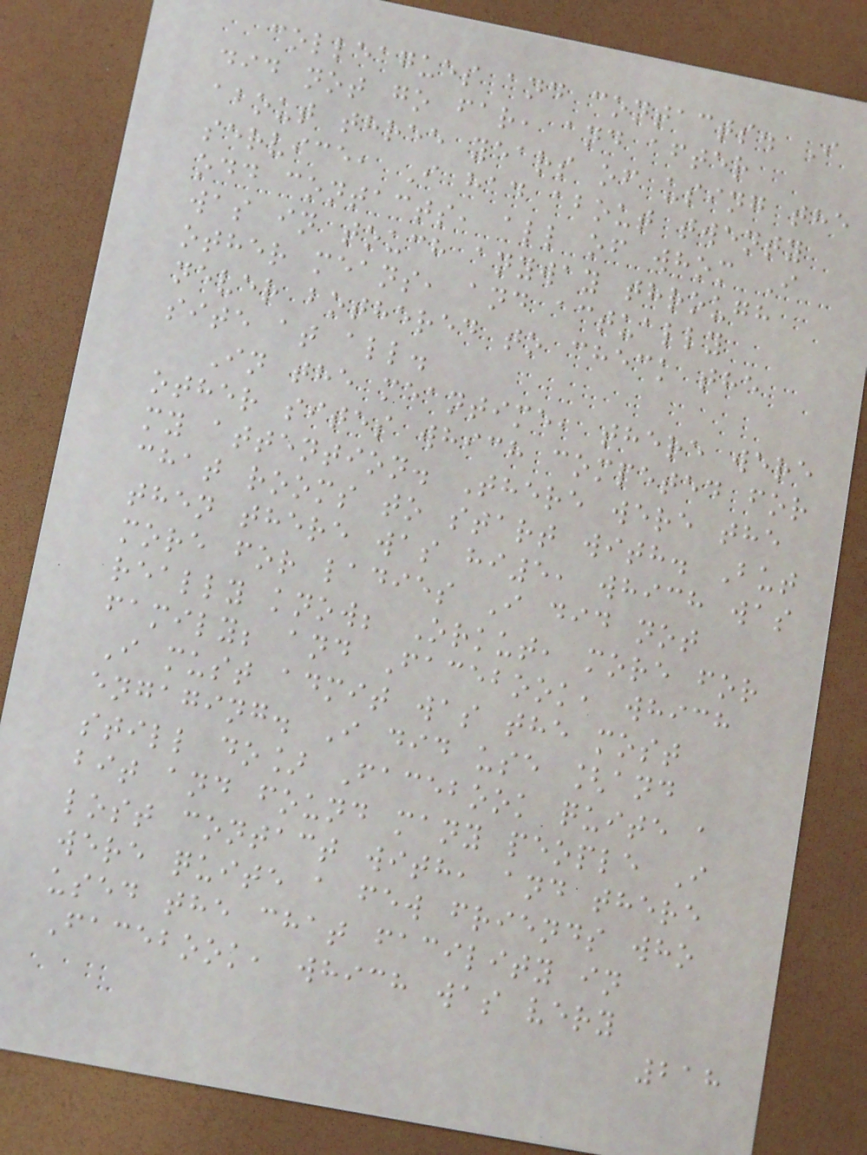colleagues and contacts. I
did not go far, and after
about three years of using the
service, I had about twenty
odd contacts, all of whom I
was in touch anyway through
other means, and actually
never bothered to check the
site at all.
In the meantime, there were
other sites which competed for
my attention. There were the
chat rooms to start with. But
then there was hi5, which was
more for ladies I did not
really know; Orkut, more for
family; and Facebook, which
I must admit was the most
engaging. I did use [and
still do] Facebook quite a
bit and found many people I
lost contact with, and there
were quite a few friends who
used the chat facility in
Facebook, which was very
218
